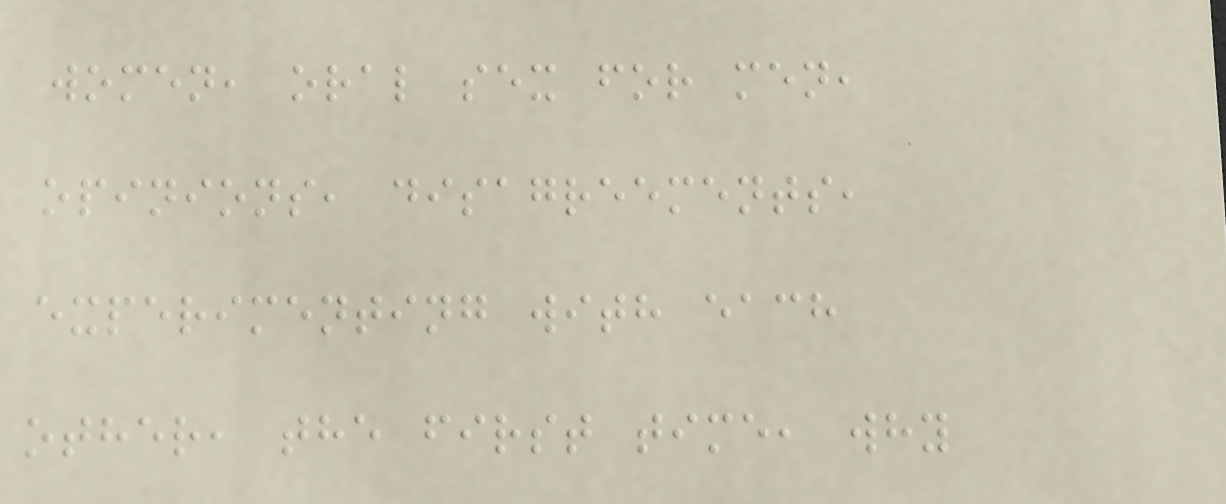women, oral sex for men,
opinions, disagreements,
experimenting with each
other, the first time, why
